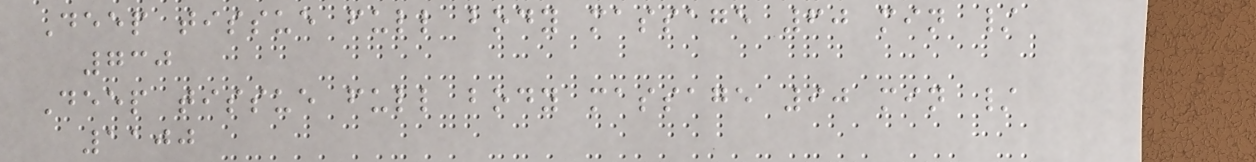Deep tissue full body massage 60 min /
730
Deep tissue full body massage 90 min /
1100
